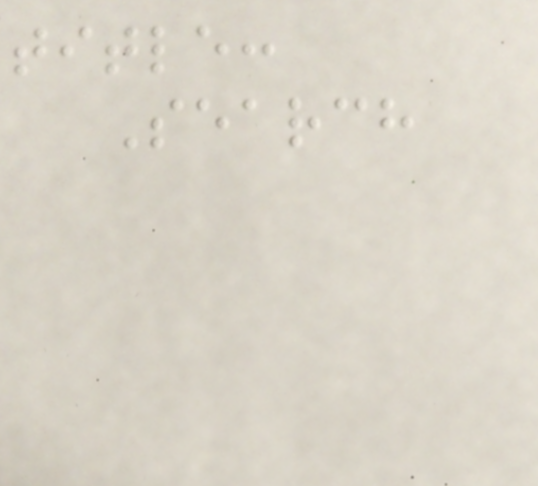title:
Search
